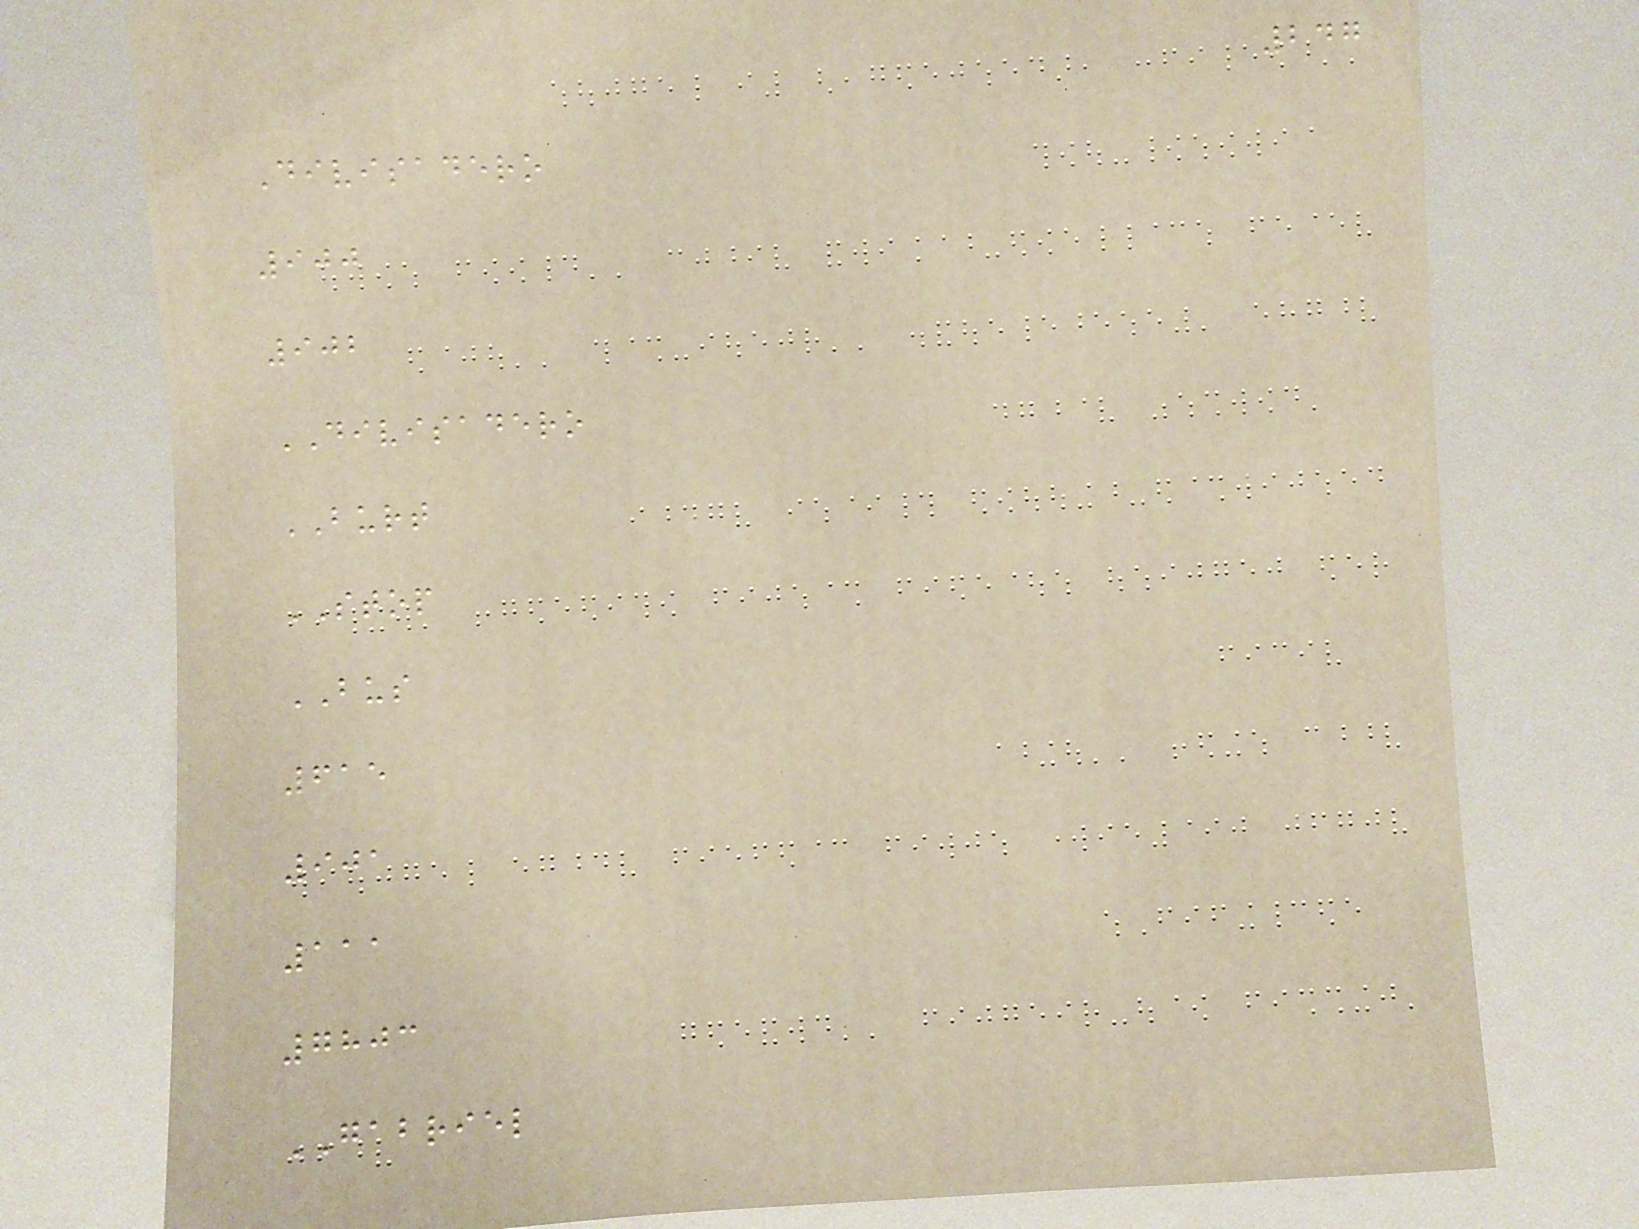247
Divisadero
900
902
DIVISADERO
BURT
STOP
BUS
615
901
111
7803
GABRIEL
